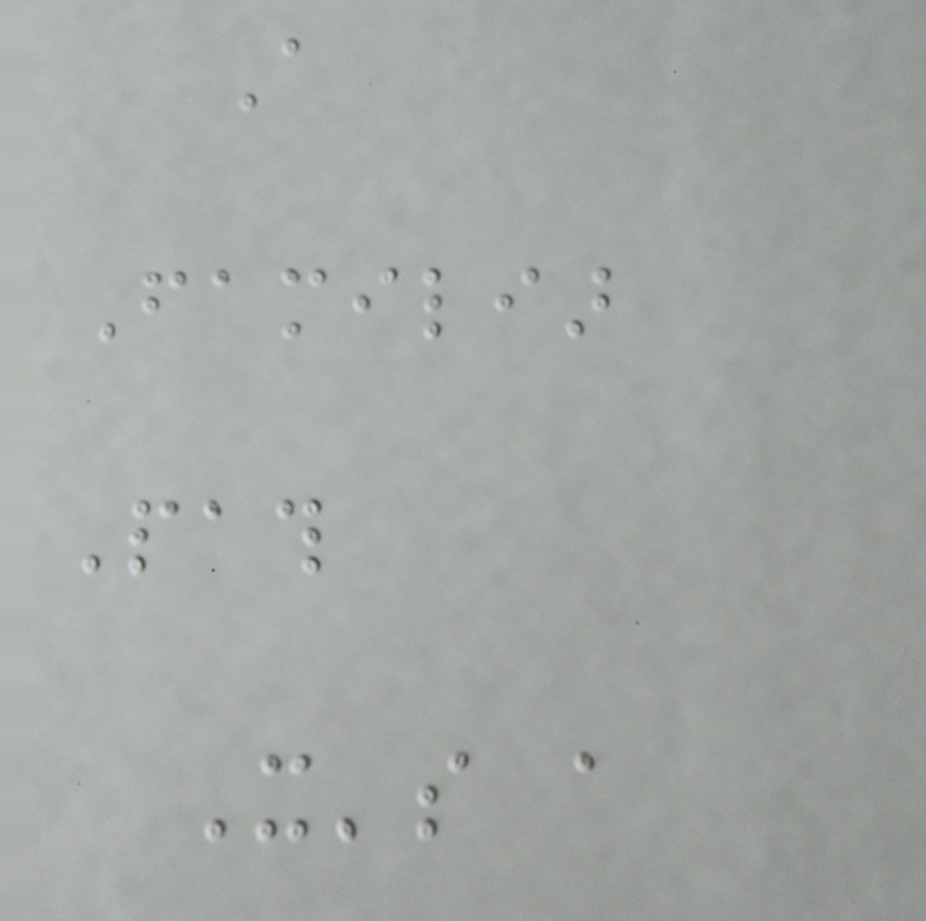A
Familiar
Path
It's a
